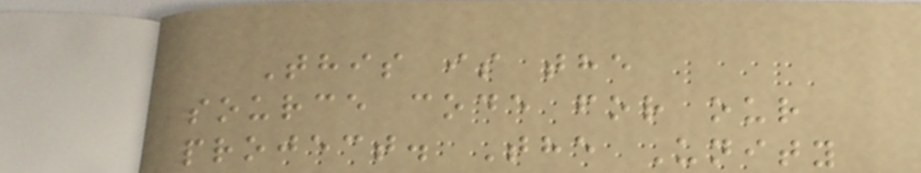This is the
source code for our
project. The Unity
